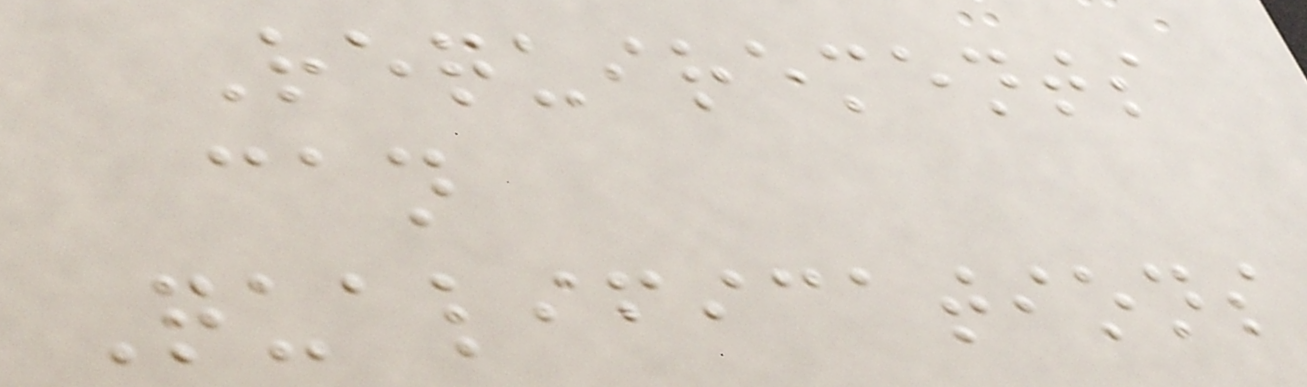Requirements
can
Qualifications
